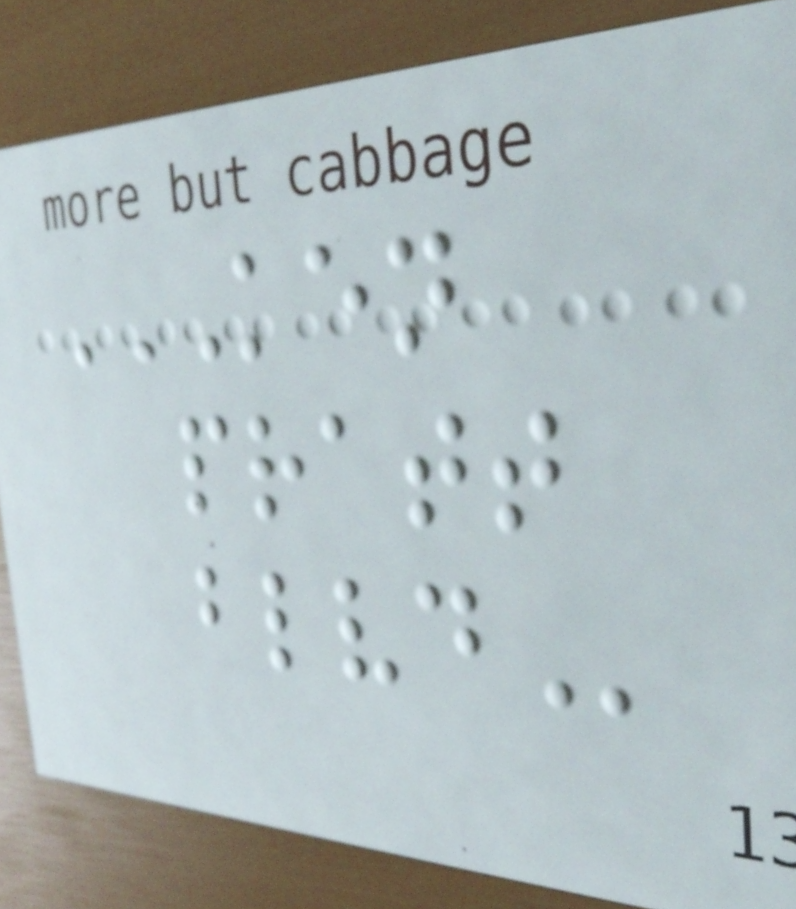KEN
PRATT
BLVD
